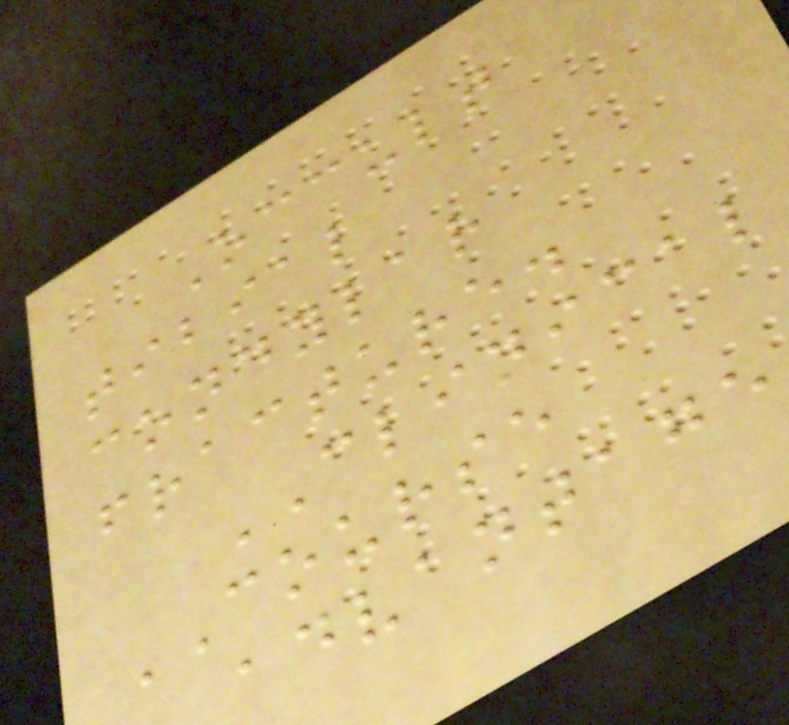Occult
tibial
condylar
fracture.
CLINICAL
COURSE
advantage
